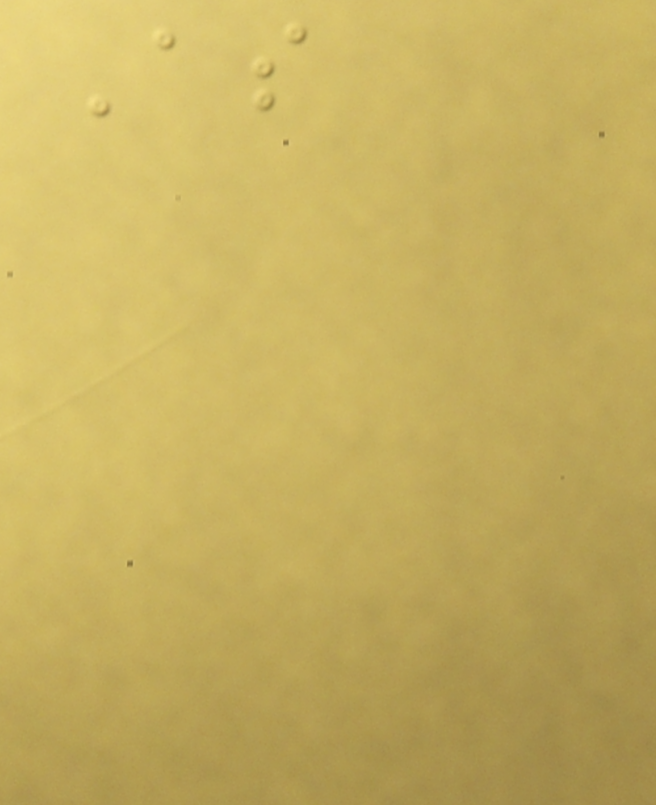As
